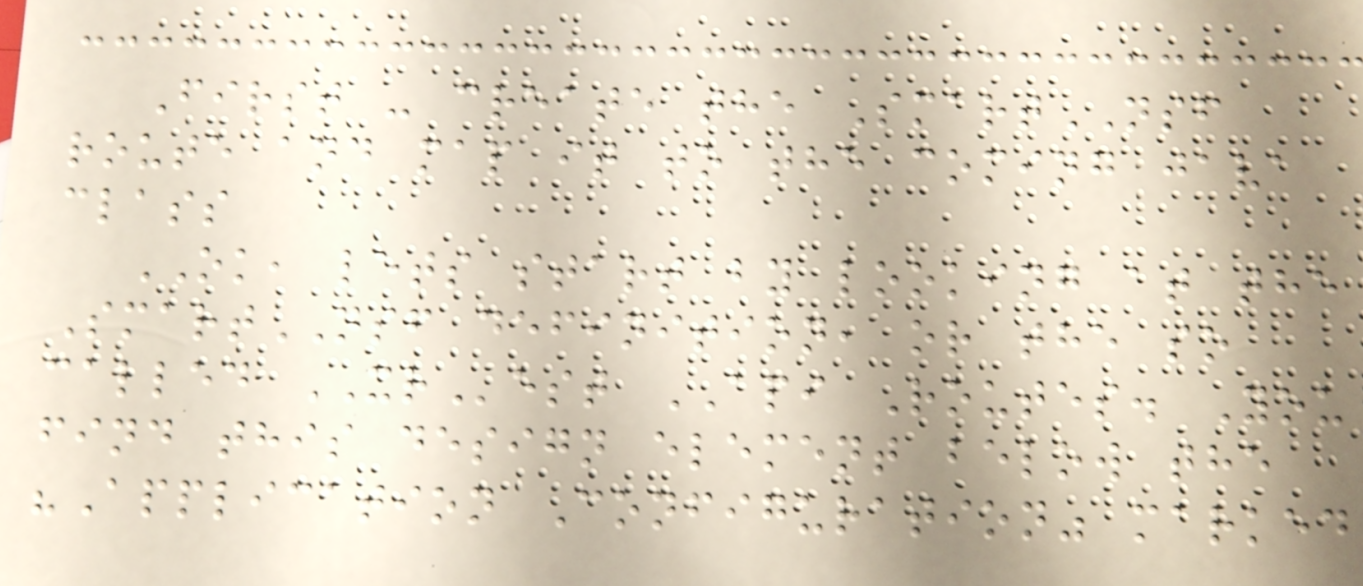First - create the SmartNSF
route and map it to the coming java
class
OK, lets start by looking at the
SmartNSF definition, or the so
called XRest API Routes. You
find this design element below the
"Application Configuration" marked
